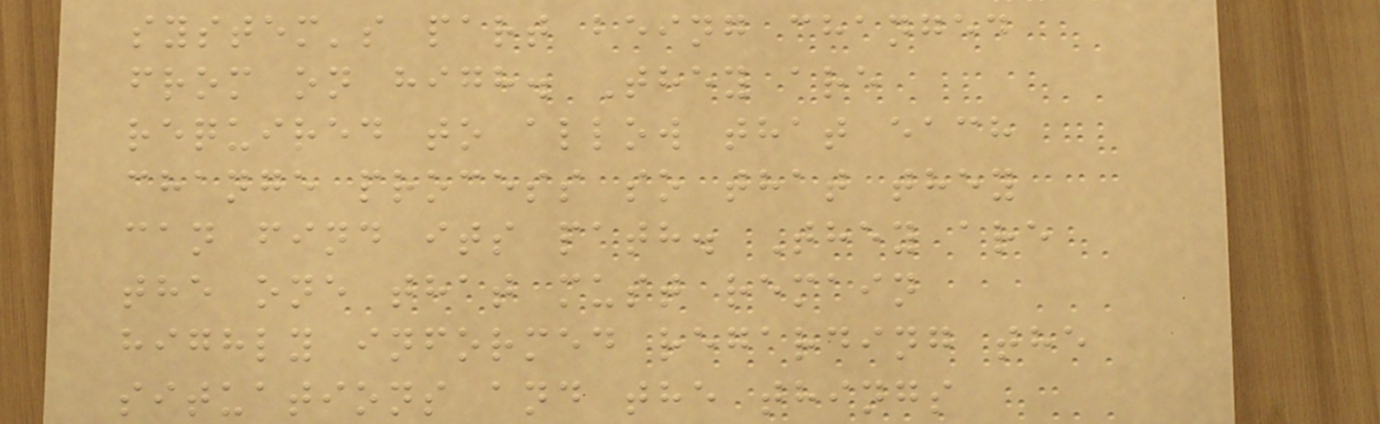system's part being changed
from on high. They are
required to allow that each
change process so that they
can find its path. They are
the one that must remain
highly informed regarding the
situations and the things
